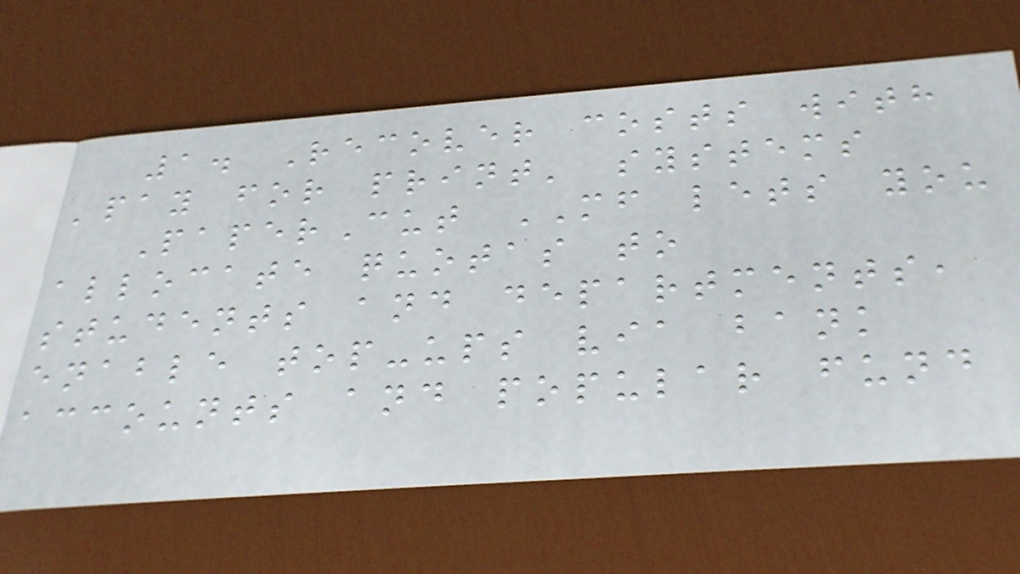1. Recover costs with
'pay for print' systems
PaperCut MF lets you
allocate quotas to
students and departments,
enable top-ups via bank
accounts and popular fund
